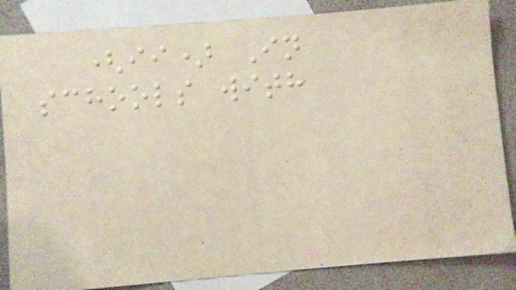(ii) In
schools with
